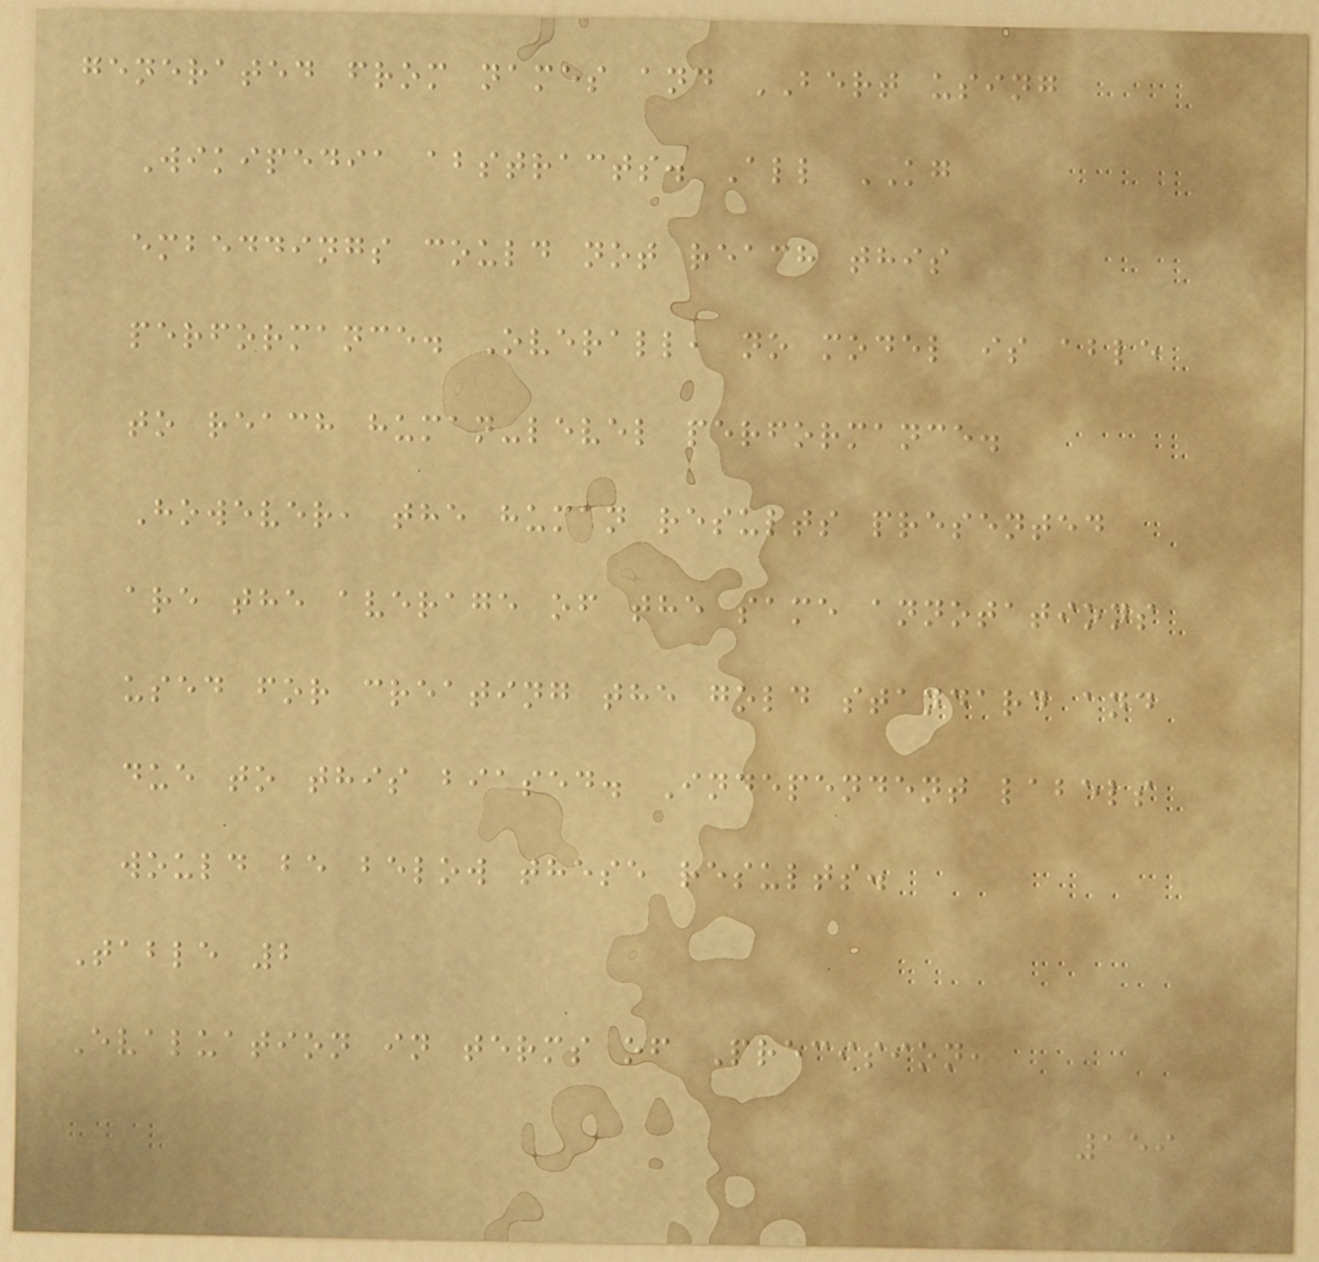generated from names and BERT using
Wikipedia abstracts. All KG
embeddings could not reach this
performance. Overall, no model is able
to reach human-level performance.
However, the human results presented
are the average of the same annotations
used for creating the gold standard and
due to this biased. Independent labels
would be below these results.
Table 2
Evaluation in terms of Precision,
159
